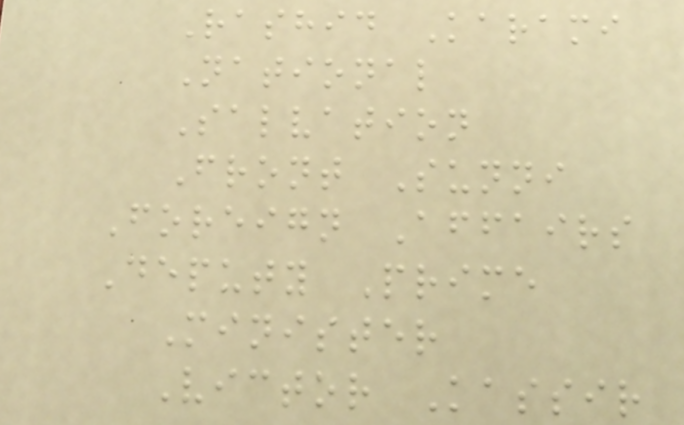Rashid Karami
National
Salvation
Front Sunni
Foreign Affairs
Deputy Prime
Minister
Victor Kassir
